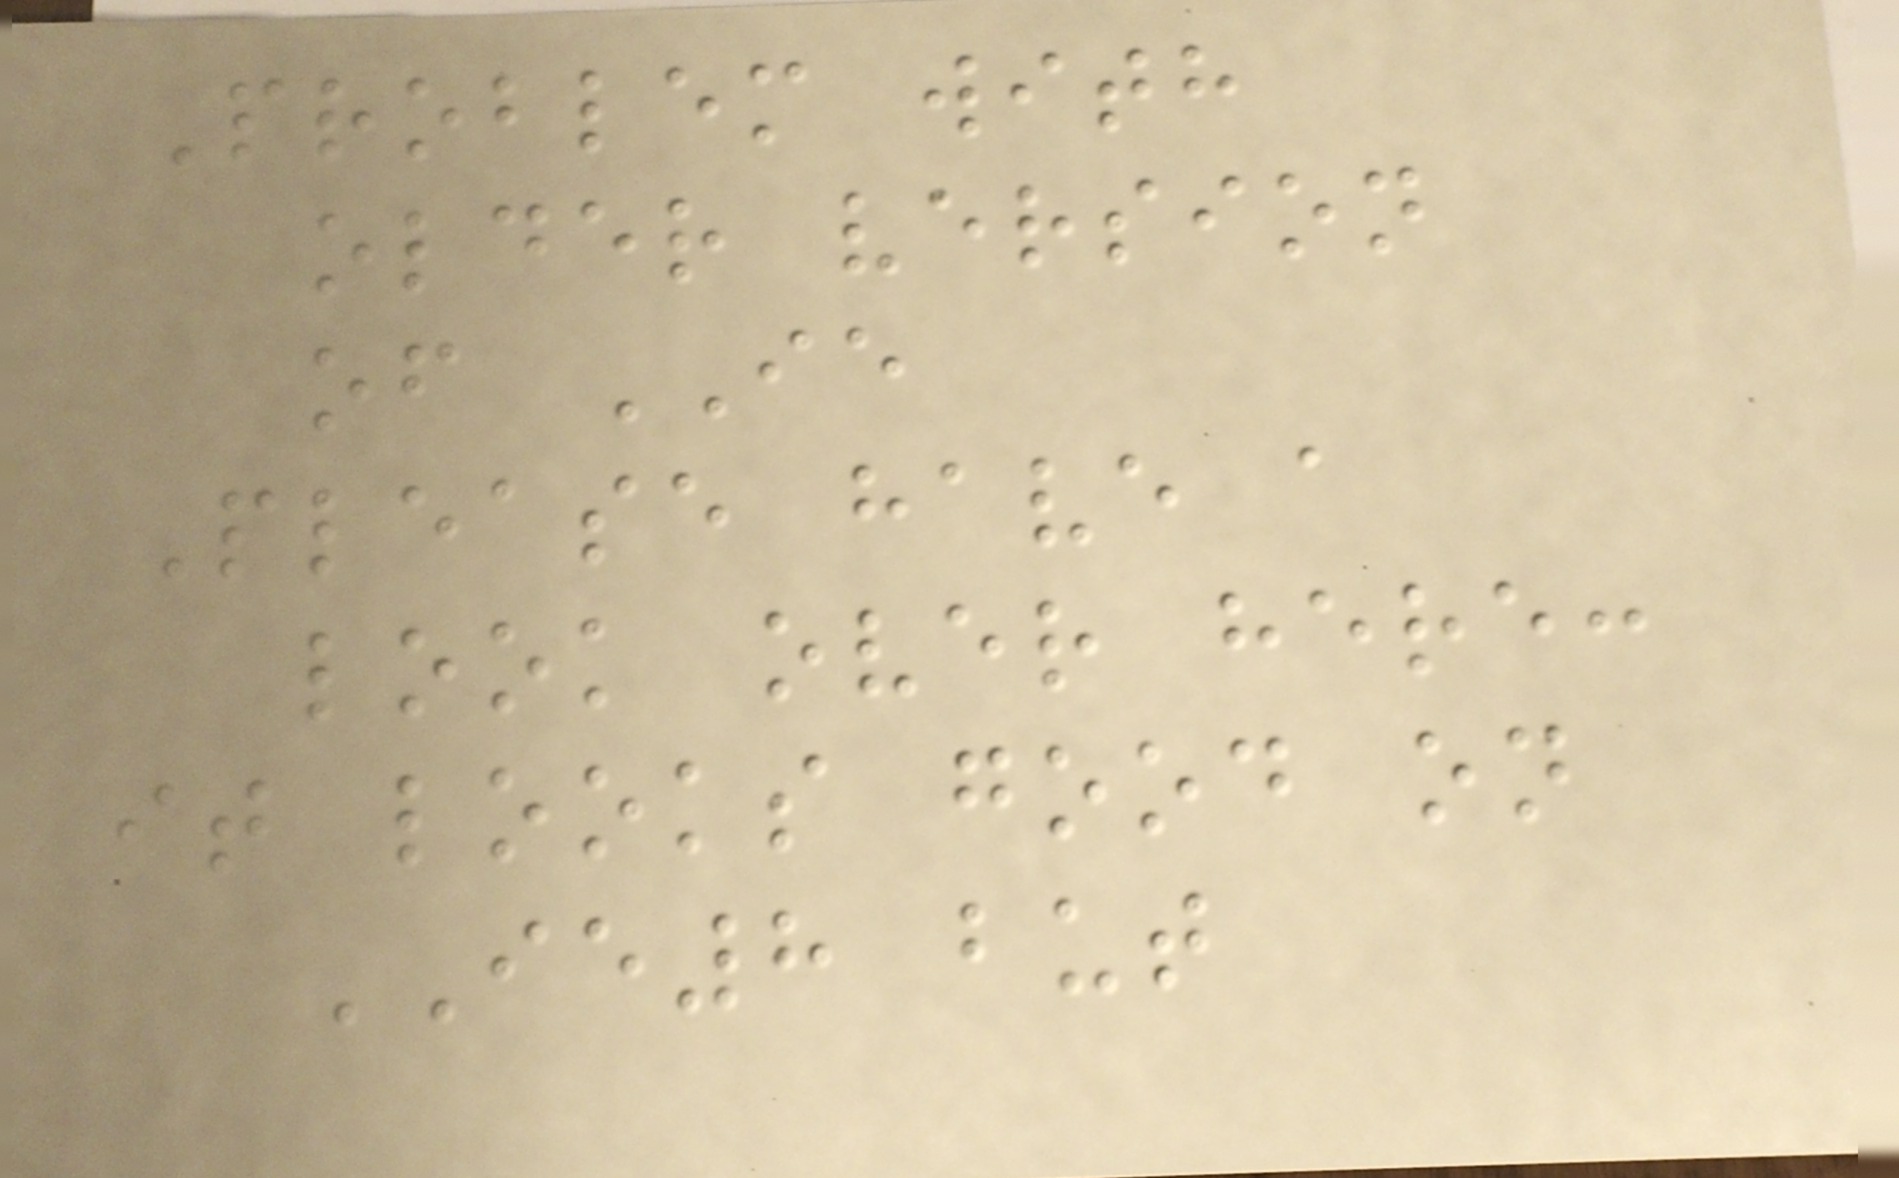Problem with
older version
of IE
Please have a
look over here:
it looks good on
IE8 but
